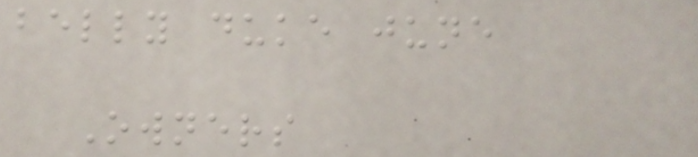belly duke june
Owners
